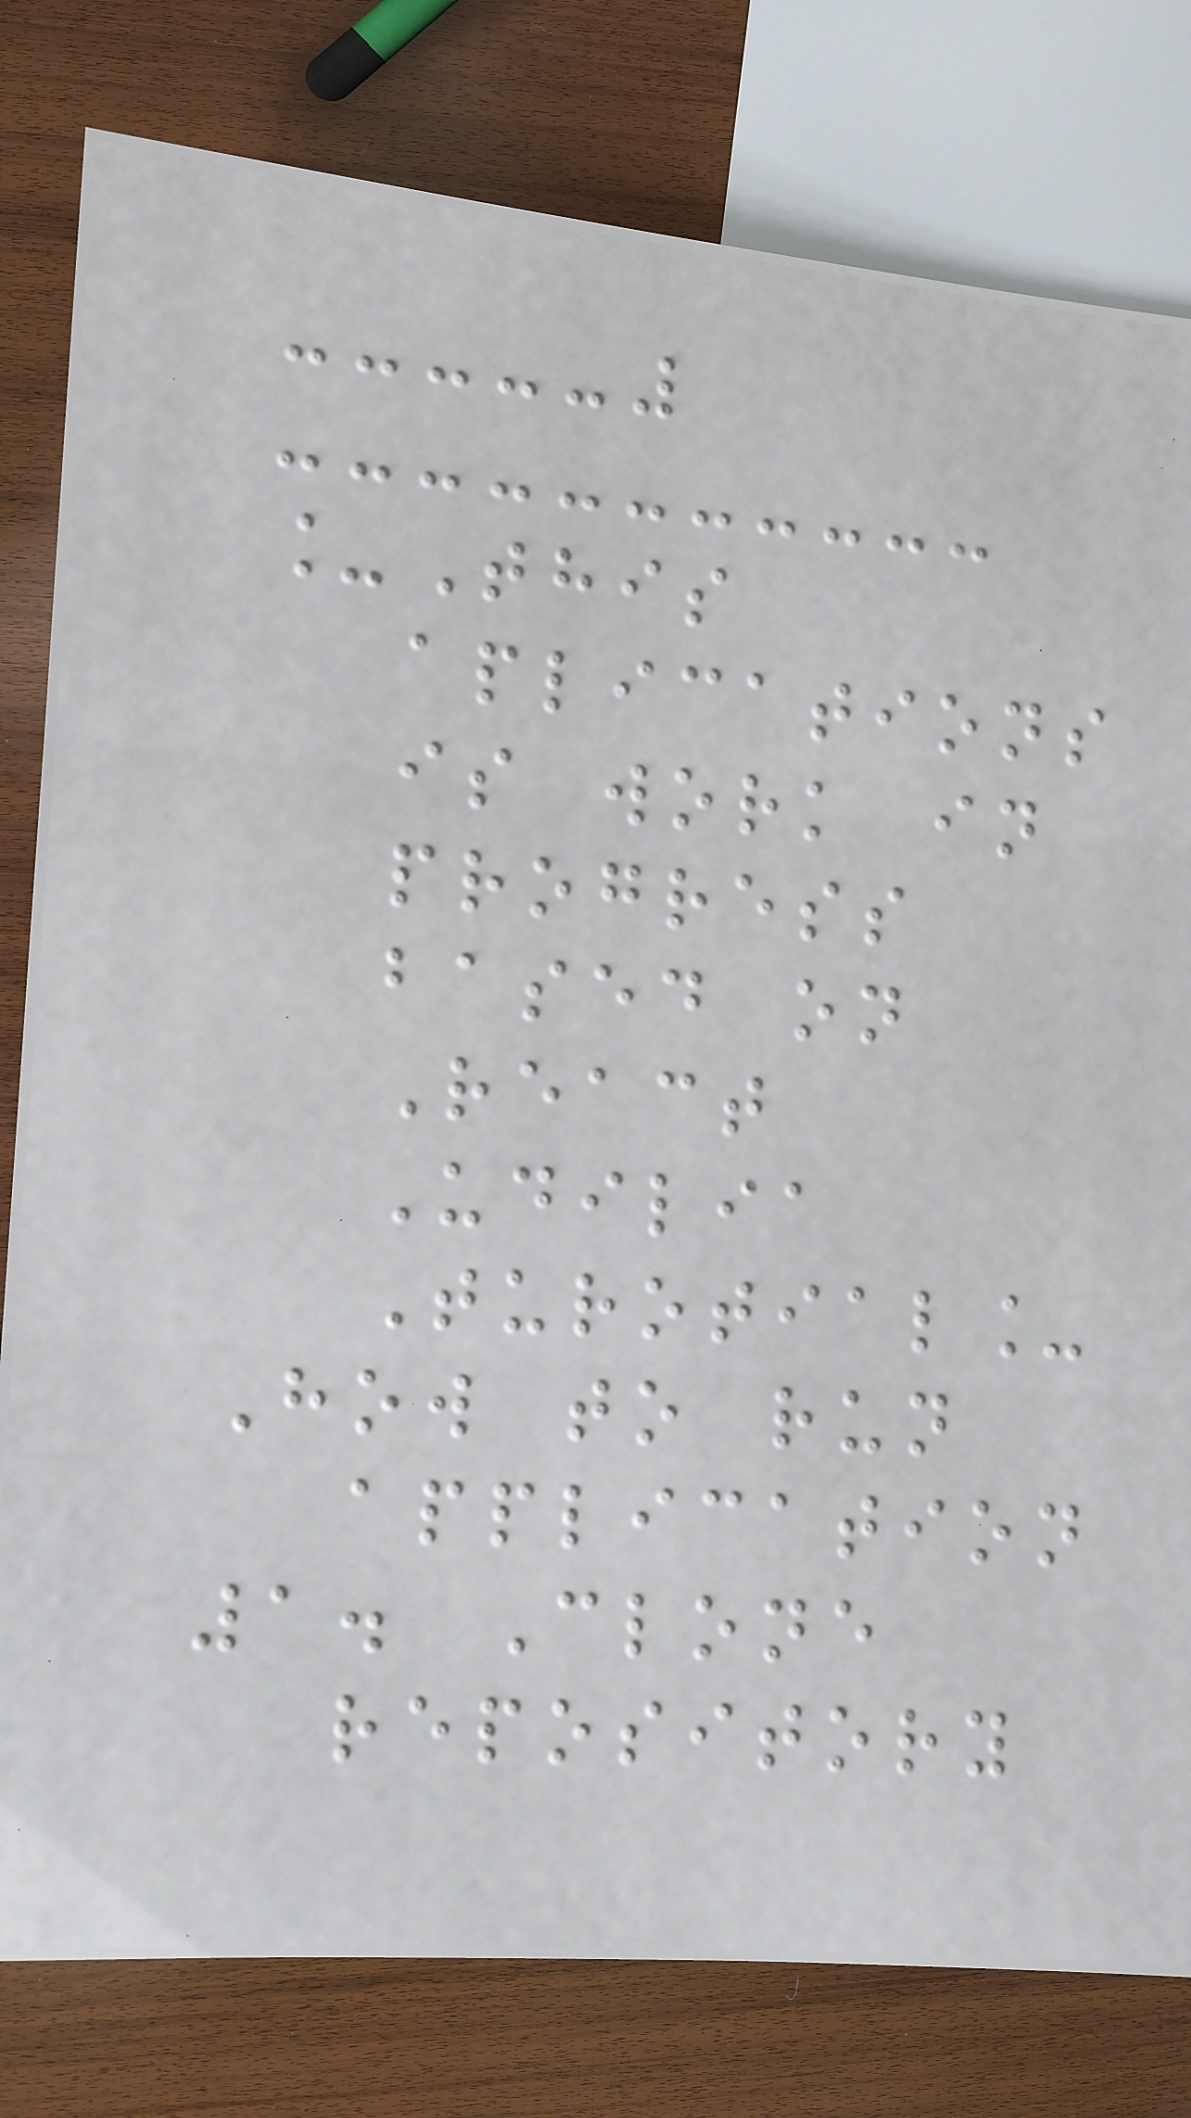_This
aplications
is work in
progress
based on
React
Udilia
Turotial_
How to run
application
1. Clone
repository
